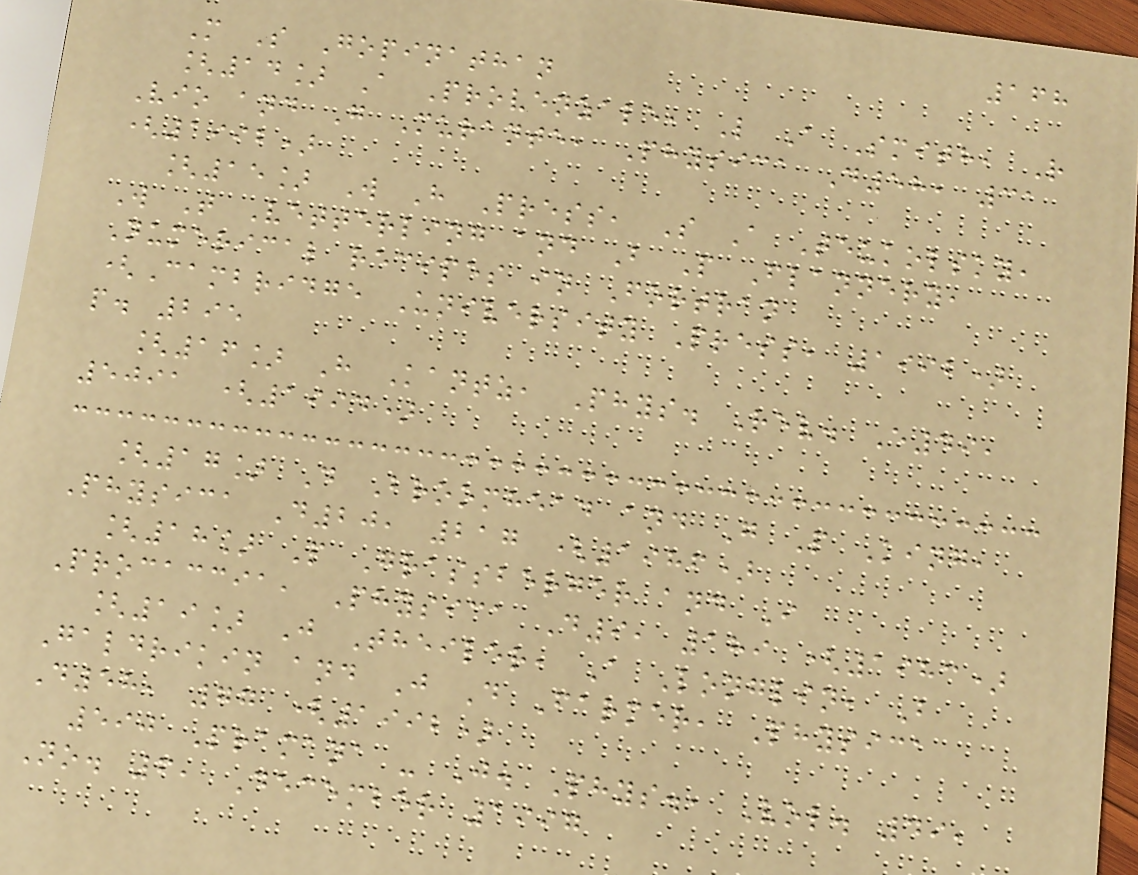168
M S Gopinathan
[14] A Provenzale, L A Smith, R
Vio and G Murante, Physica D58, 31
(1992)
[15] W H Press, S A Teukolsky,
W T Vetterling and B P Flannery,
Numerical recipes in Fortran
(Cambridge University Press, 1992)
p. 295
[16] H Kantz, Phys. Rev. E49,
5091 (1994)
[17] D Broomhead and G P King,
Physica D20, 217 (1986)
[18] P Grassberger and I
Procaccia, Physica D9, 189 (1983)
[19] J Theiler, A Longlin, B
Galdrikin and J D Farmer, Physica
D58, 77 (1992)
590 Pramana - J. Phys., Vol. 49,
No. 6, December 1997
